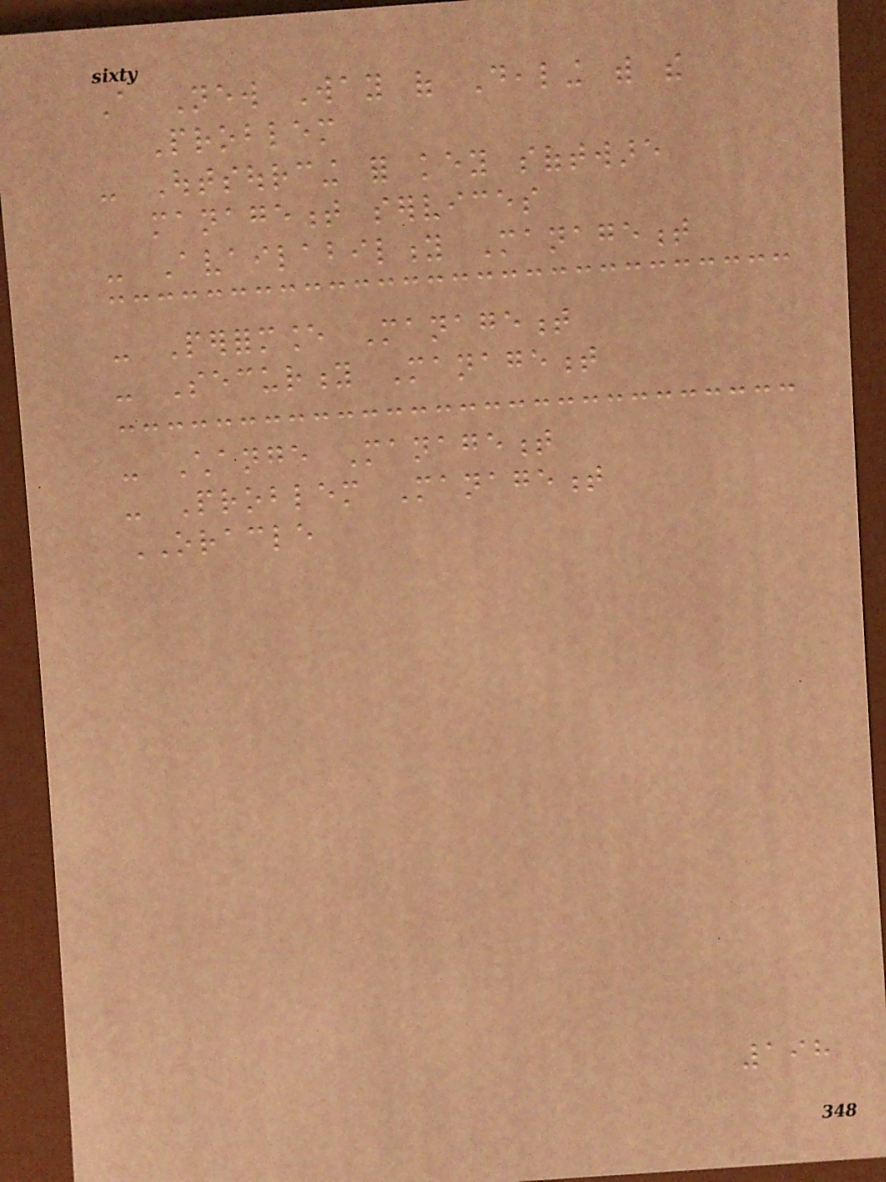A New Way of Dealing with the
Problem
- Outsourcing for key software
management services
- Availability Management
- Performance Management
- Security Management
- Change Management
- Problem Management
ORACLE
198
